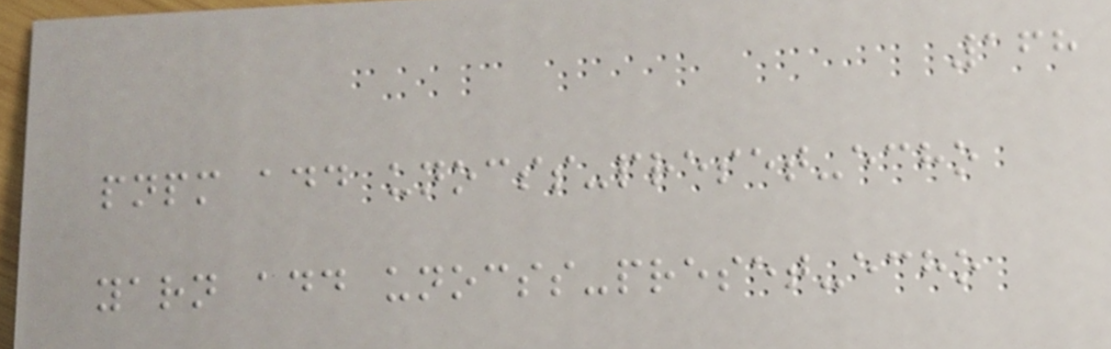168
pnpm add unocss-preset-echo
yarn add unocss-preset-echo
